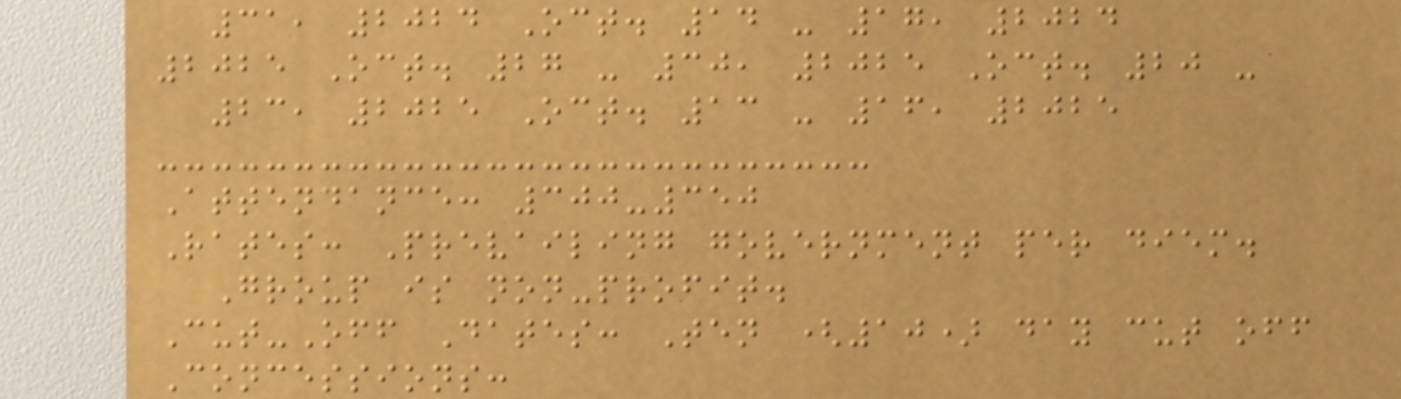31, 2024 Oct. 14 - 17, 2024
2025 Oct. 27 - 30, 2025 Oct. 20 -
23, 2025 Oct. 13 - 16, 2025
Attendance: 300-350
Rates: Prevailing government per diem.
Group is non-profit.
Cut-Off Dates: Ten (10) day cut off
Concessions:
